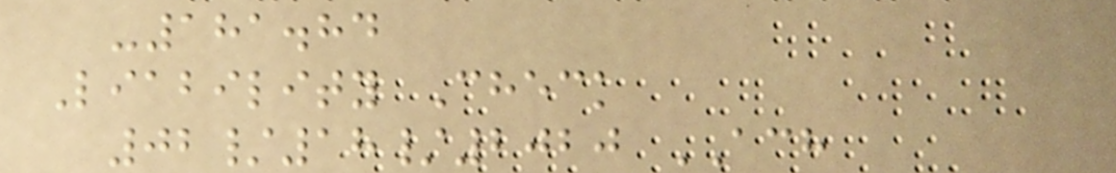-181.84
Liability Check
02/18/2020 ACH
